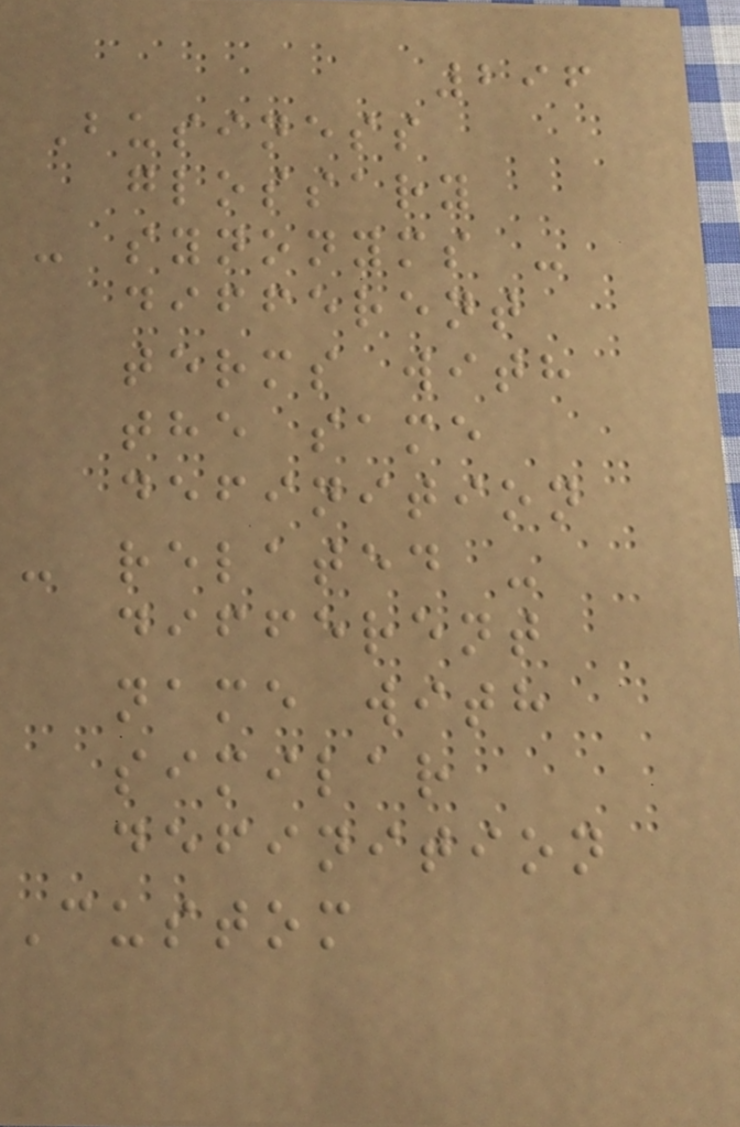296
Business
glossary
- synonyms -
different
terms with
the same
definition
- related -
different
name with
similar
definition
Custom
